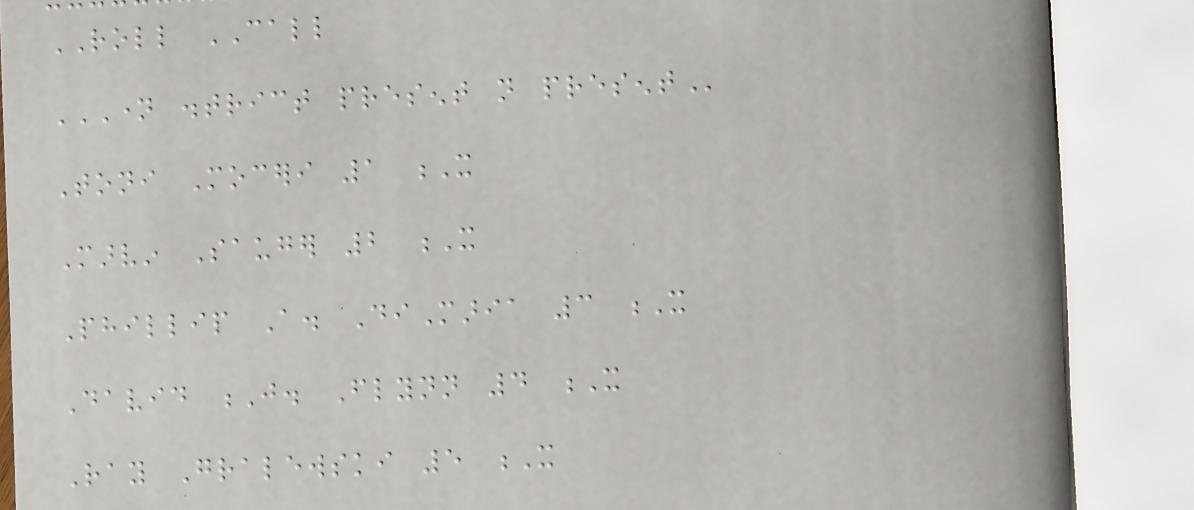ROLL CALL
NAME DISTRICT PRESENT NOT PRESENT
Toni Moceri 1 X
Marvin Sauger 2 X
Phillip A. DiMaria 3 X
David J. Flynn 4 X
Ray Gralewski 5 X
